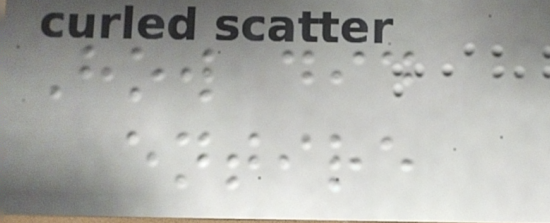How did
entire
